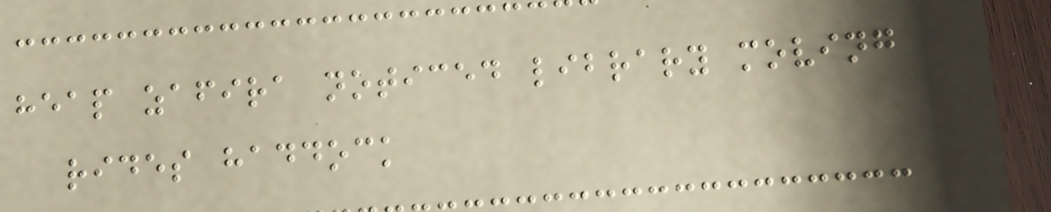heap zafira noticed library moving
rides haddock
